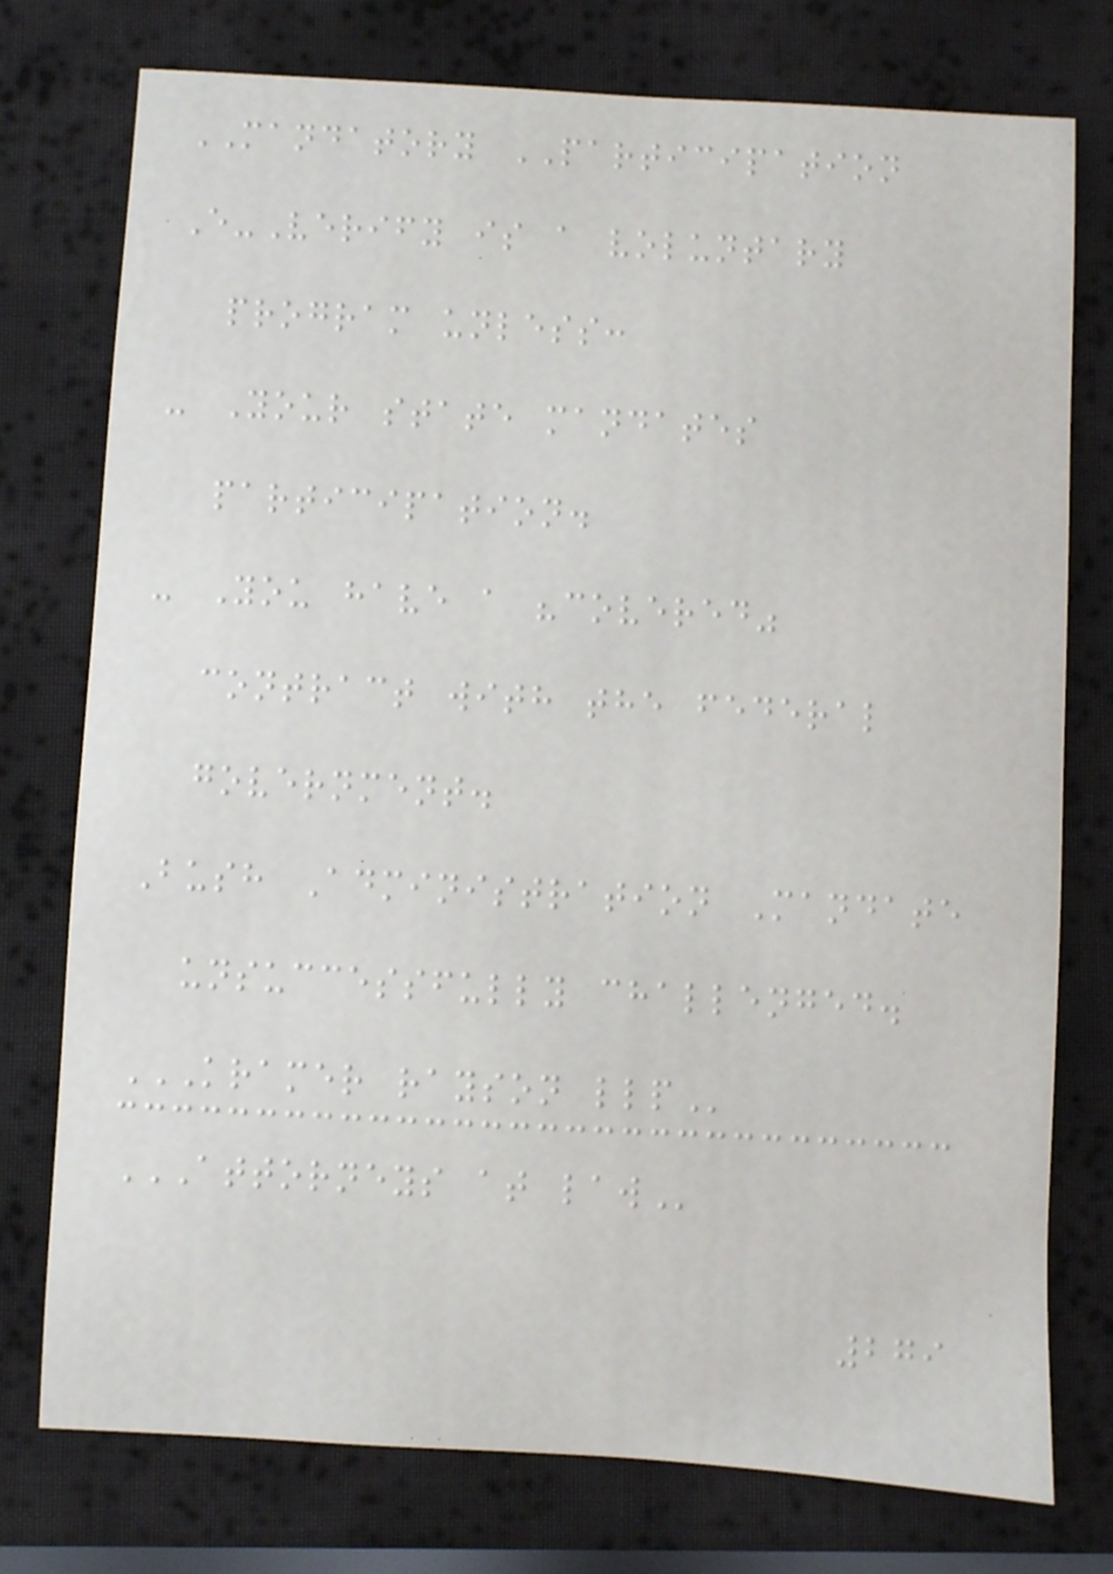MANDATORY PARTICIPATION
E-Verify is a voluntary
program unless:
- Your state mandates
participation.
- You have a "covered"
contract with the federal
government.
Bush Administration Mandate
unsuccessfully challenged.
KRAMER RAYSON LLP
ATTORNEYS AT LAW
279
